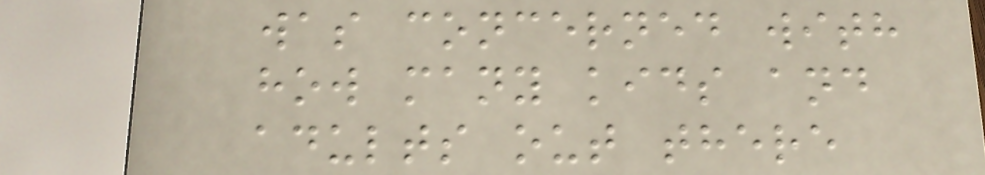was concerned with
how many kids and
adults out there
